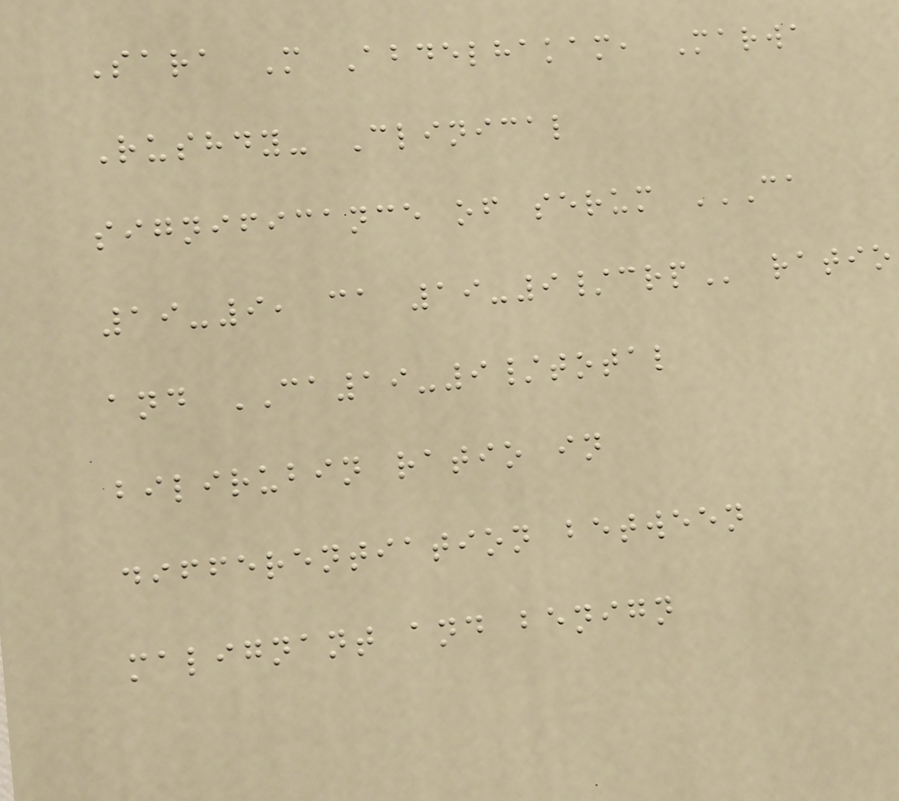Sara M Abdelhakam, Marwa
Rushdy- Clinical
significance of serum CA
19-9, CA 19-9/CRP ratio
and CA19-9/total
bilirubin ratio in
differentiation between
malignant and benign
